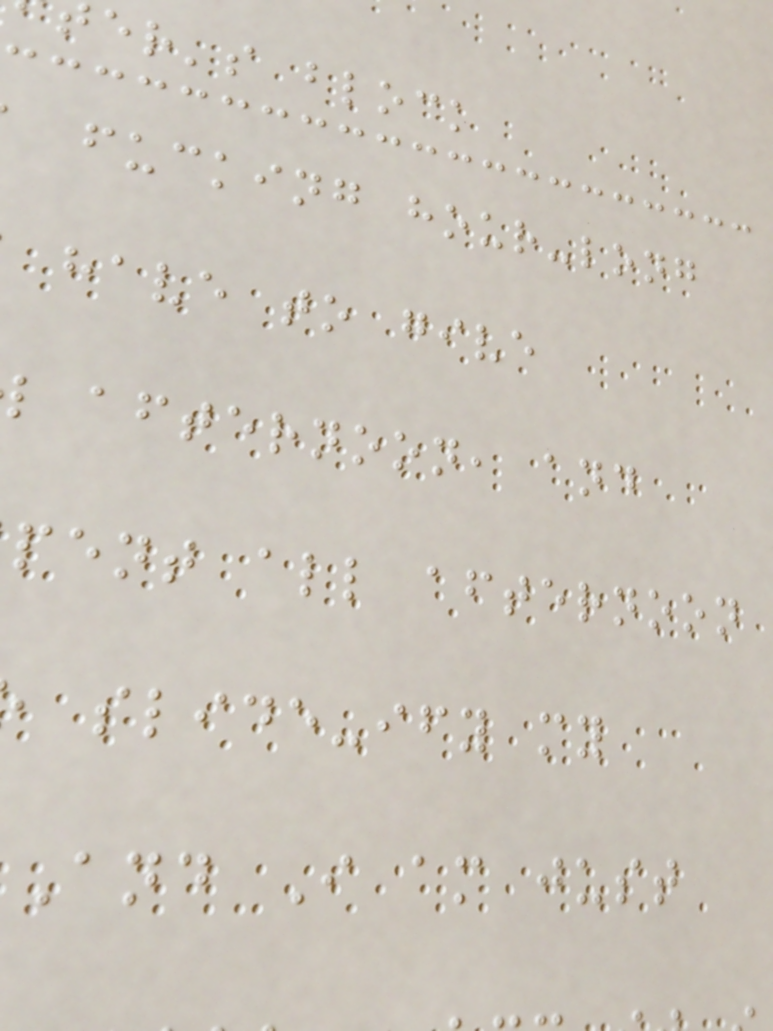er's block
fucking hour-long
have to give
afternoon, and
pent all afternoon
slide-ify my
And I am just
